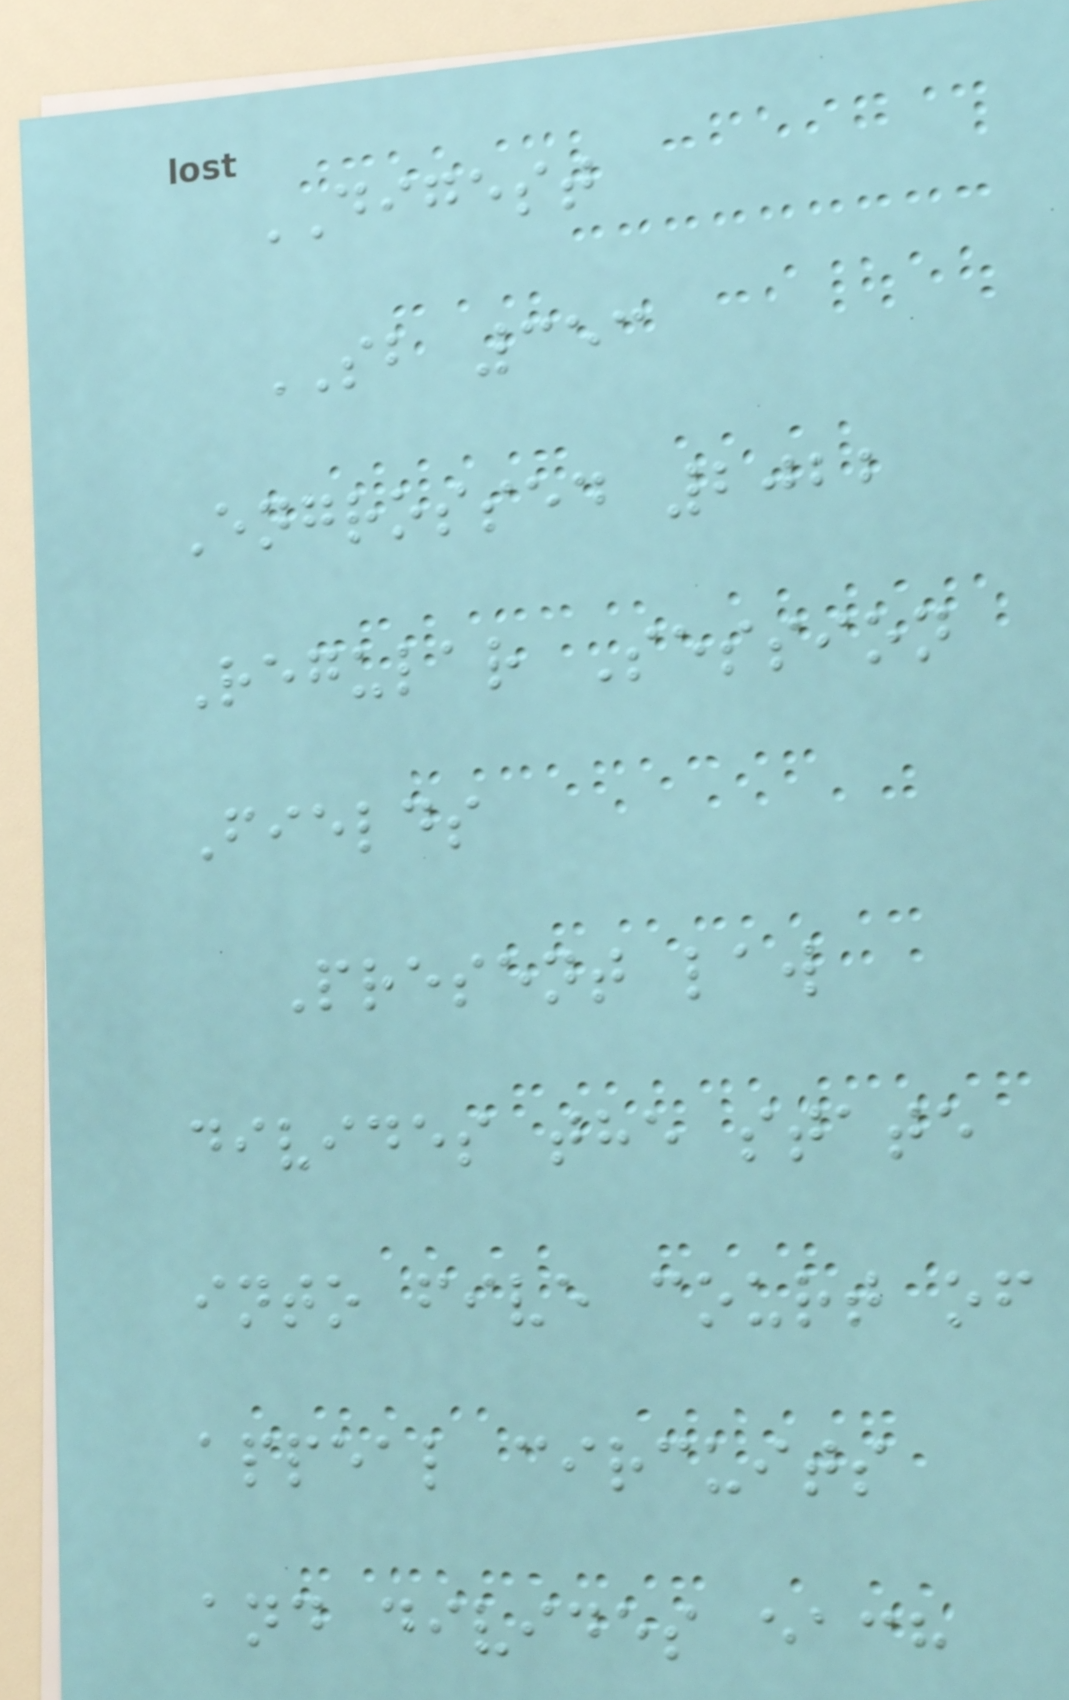DIGEST
SB 353
Engrossed 2022
Regular Session
Fields
Present law
divides the state
into five court of
appeal circuits
and divides each
